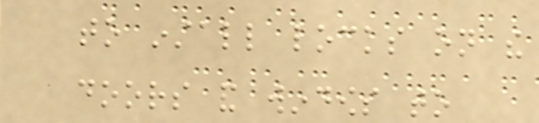to install locks on the
doors and windows to
